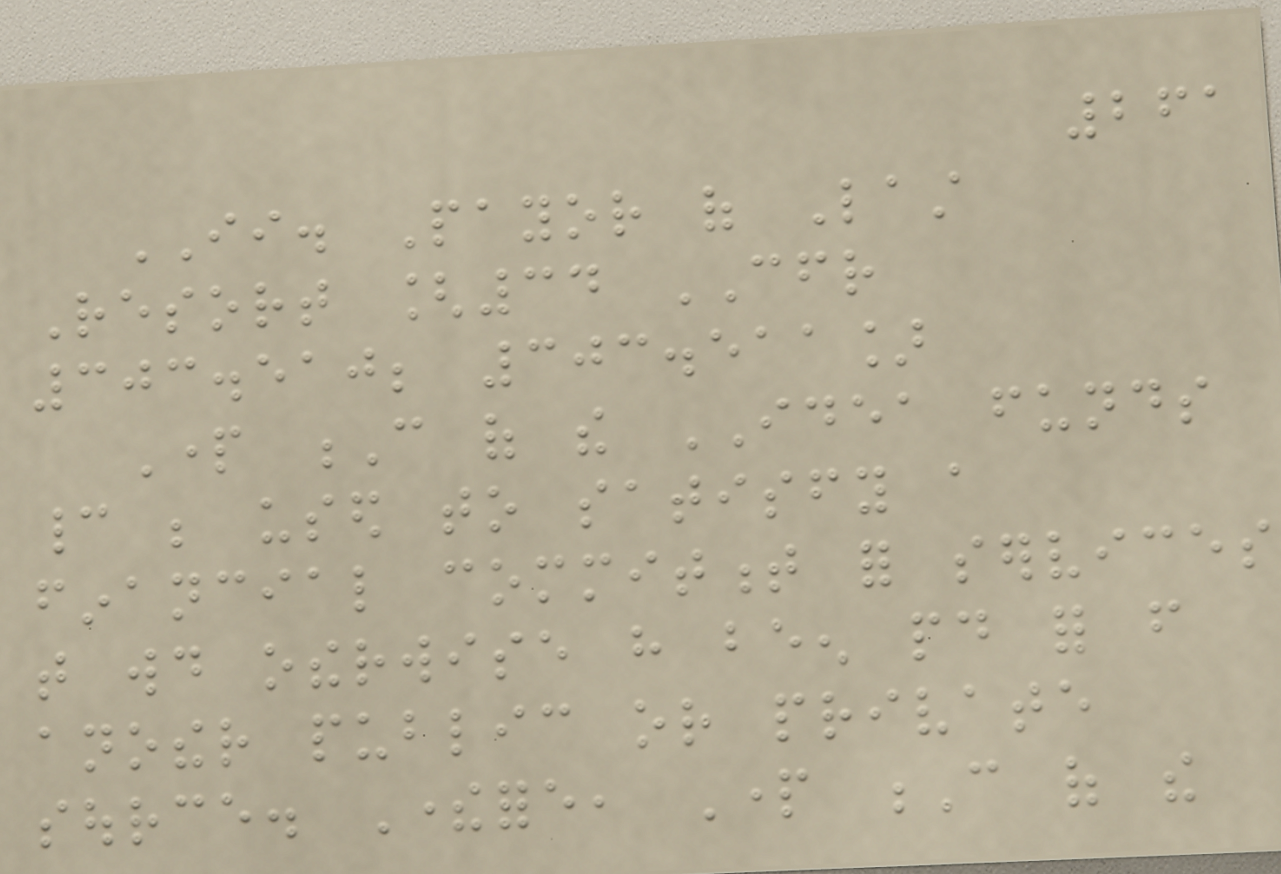261
II. Payor of Last
Resort [34 CFR
303.510; 303.511]
Part C of the IDEA funds
cannot be used to satisfy a
financial commitment for services
that would otherwise have been paid for from
another public or private
source. Therefore, Part C of the
